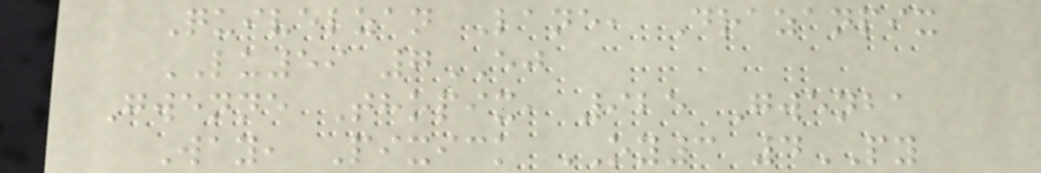Quivelzan Lane, Drazanpix
LU59 7EJ
Gwenne Thopix, 925 Gwenba
Way, Pixick OY3 4PY
